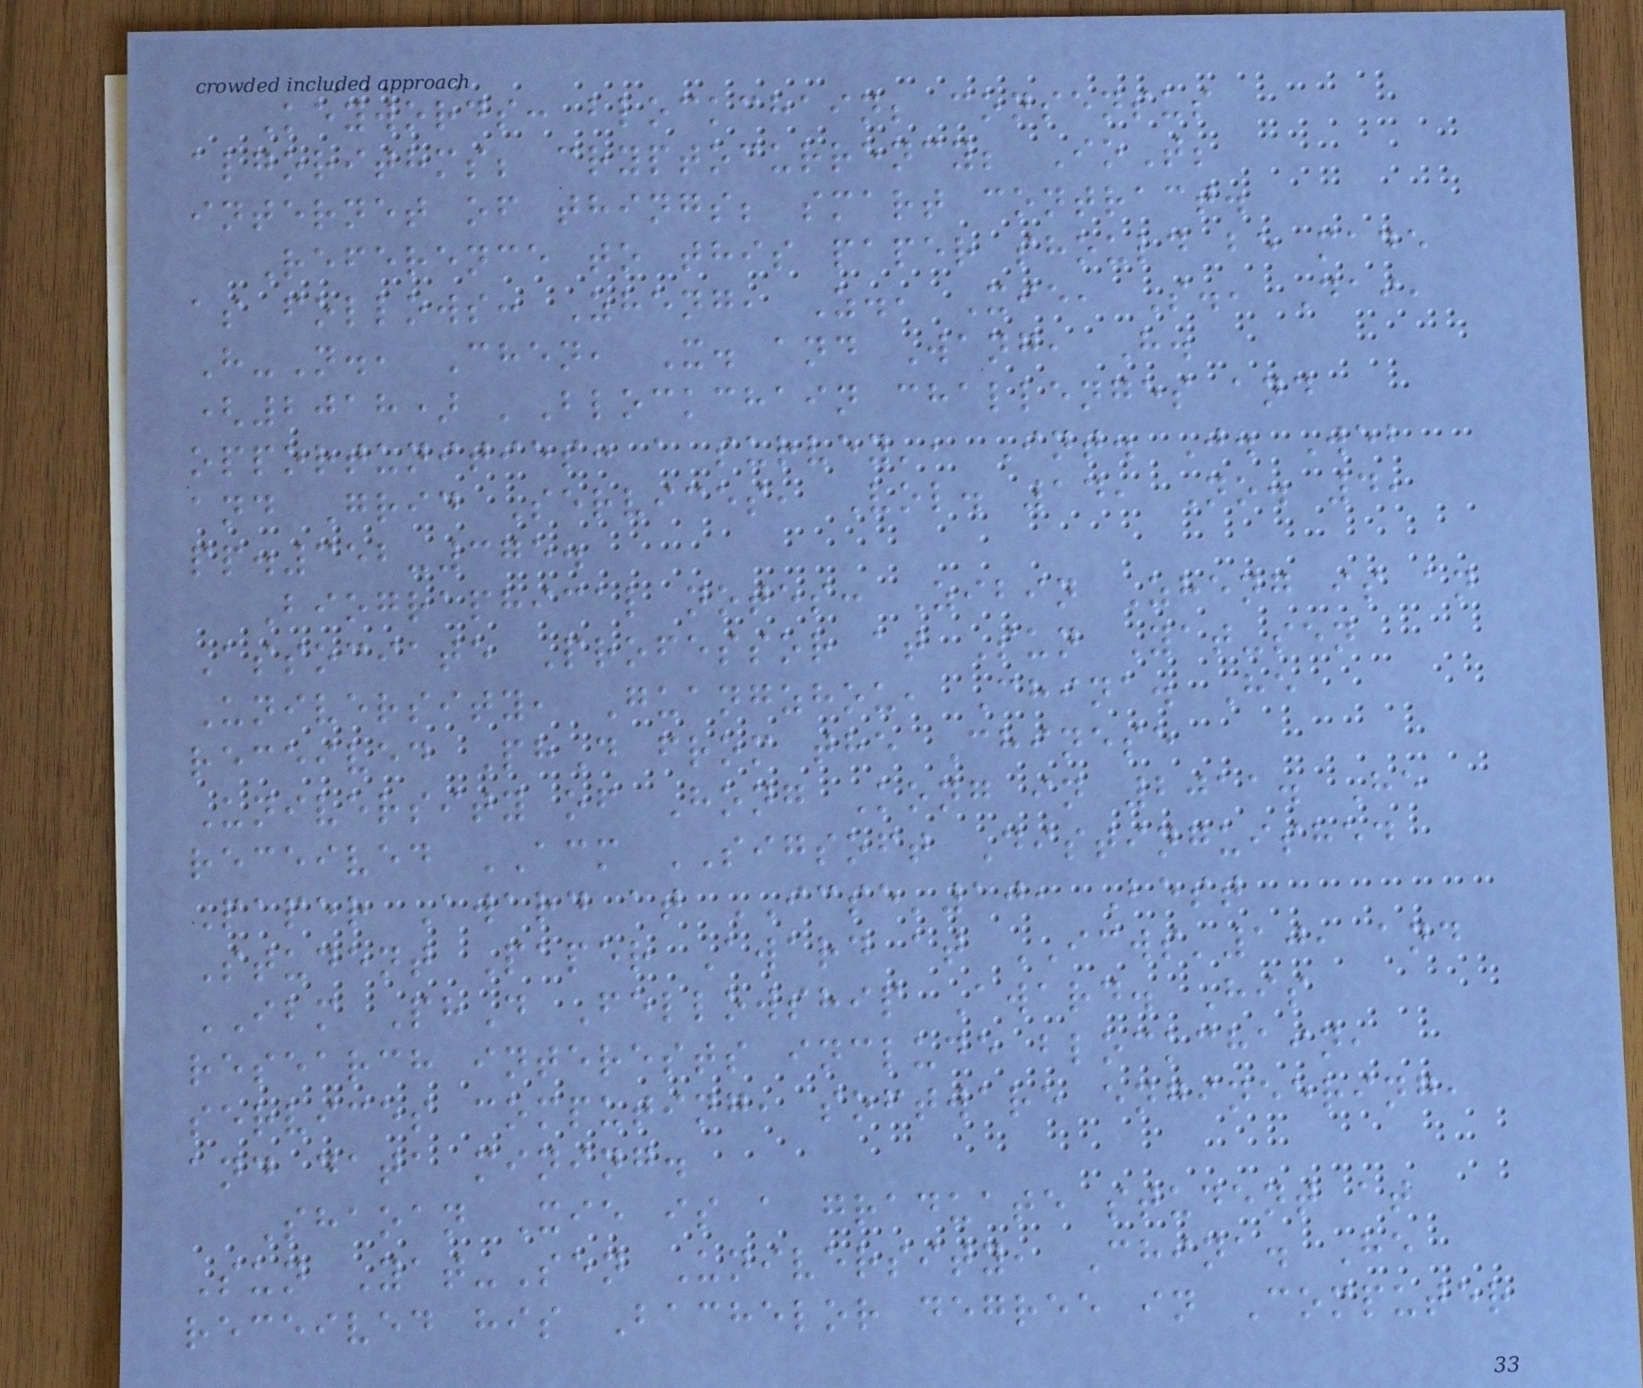Keywords: blockchain; consensus
algorithms; cryptocurrency; IoT;
internet of things; smart contract.
Reference to this paper should be made
as follows: Zheng, Z., Xie, S., Dai,
H-N., Chen, X. and Wang, H.
(2018) 'Blockchain challenges and
opportunities: a survey', Int. J. Web
and Grid Services, Vol. 14, No. 4,
pp.352-375.
Biographical notes: Zibin Zheng is an
Associate Professor at Sun Yat-sen
University, Guangzhou, China. He
received PhD from the Chinese
University of Hong Kong in 2011. He
received ACM SIGSOFT Distinguished
Paper Award at ICSE'10, Best
Student Paper Award at ICWS'10, and
IBM PhD Fellowship Award. His
research interests include blockchain,
services computing, software engineering,
and data mining.
Shaoan Xie is a graduate student at
Sun Yat-Sen University, China. He
received his Bachelor degree in Computer
